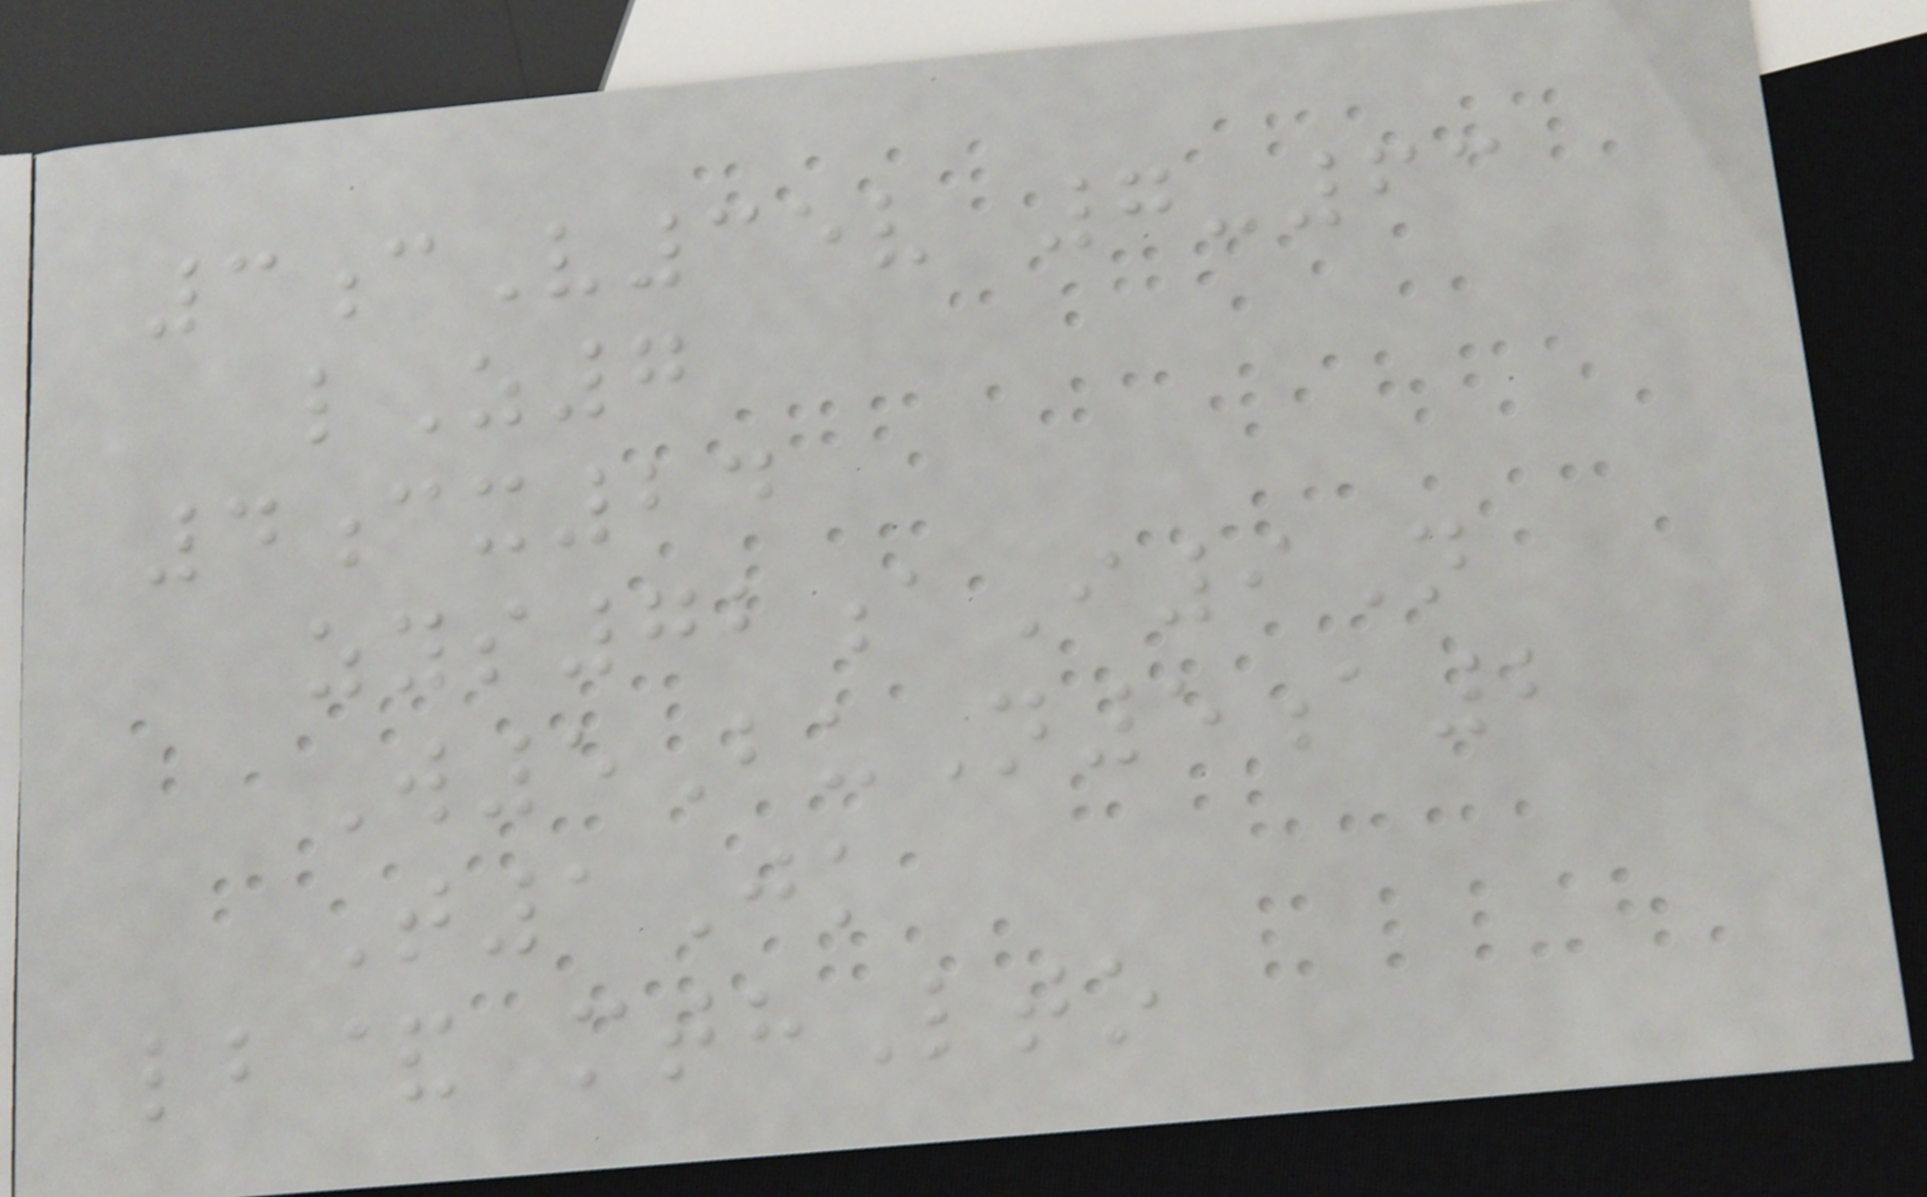3cV35v 7-63
lZ7
4cx24
zys72aI9N
W5BuN5a2
T1Jk
lb& mthLto
